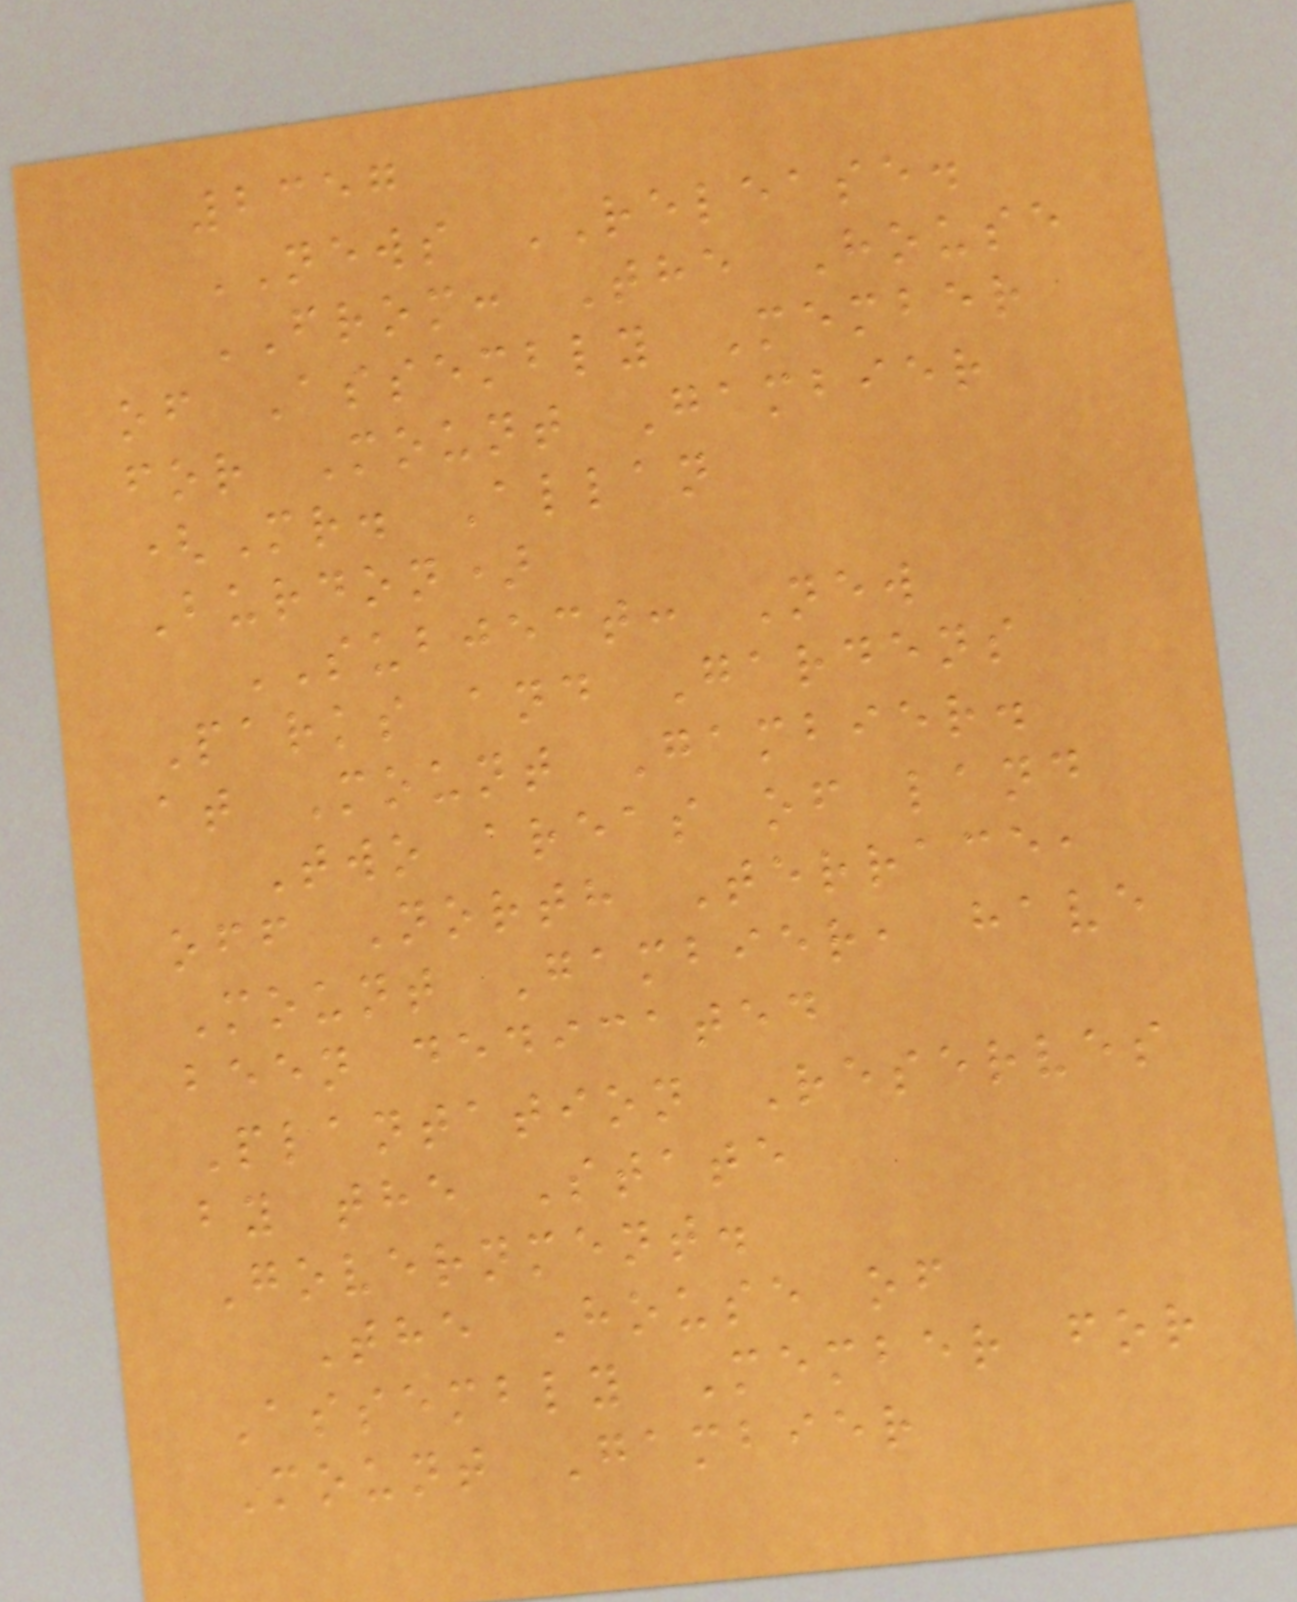2357
NEWS RELEASE.
FROM: The House
of Assembly Member
for Mount Gambier
(Mr. Allan
Burdon)
SUBJECT: New
Parks and Gardens
at Mount Gambier.
Two areas of land
off North Terrace,
Mount Gambier, have
been dedicated
Plantation Reserves
by the State
Government.
The House of
Assembly Member for
Mount Gambier
